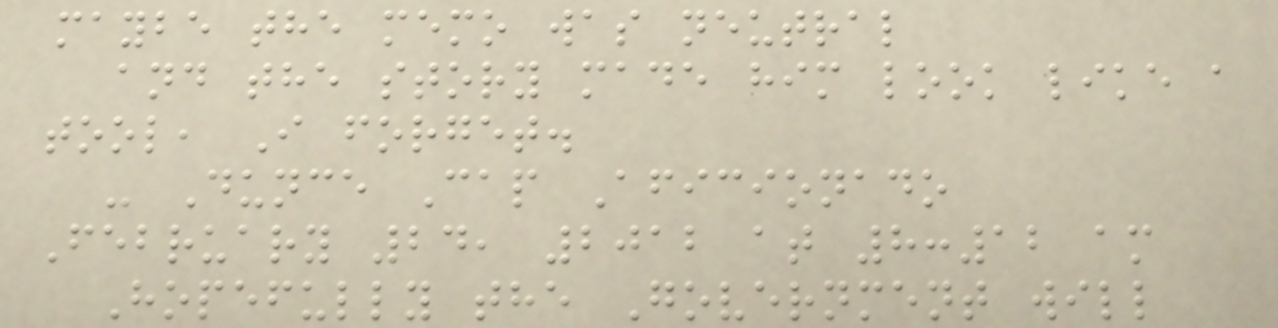maybe the memo was neutral
and the story made him look like a
tool, I forget.
- Dunce Cap Aficionado
February 24, 2012 at 8:12 am
Hopefully the Government will
